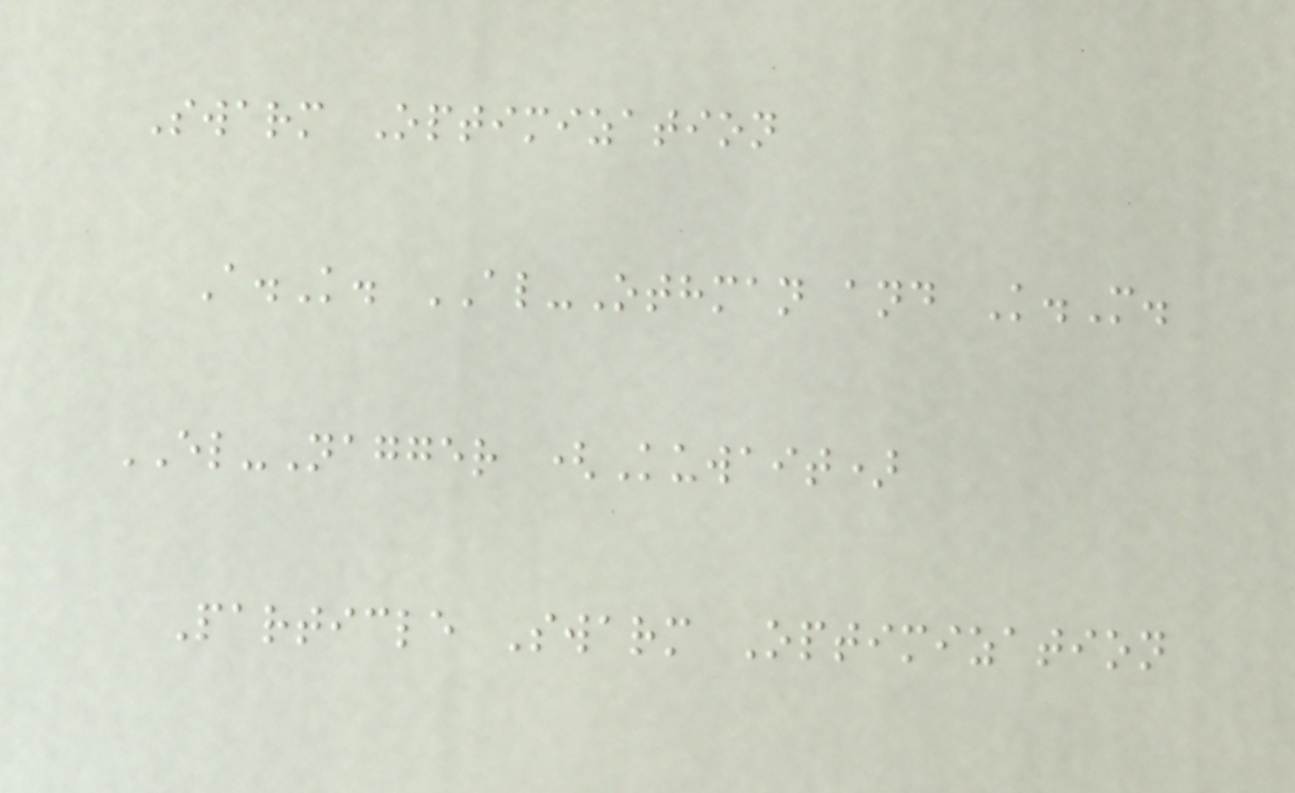Swarm Optimization
A.K. AL-Othman and K.M.
EL-Nagger (Kuwait)
Particle Swarm Optimization
